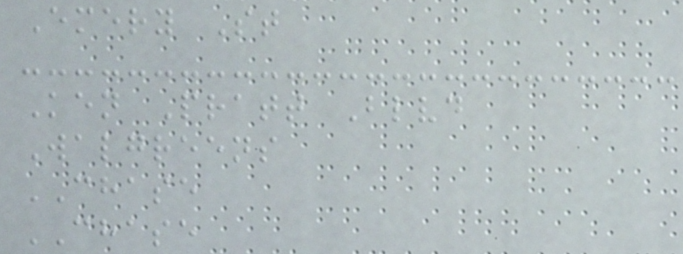Emery St
Ken Pratt Blvd
Walgreens
CHASE
CHASE
